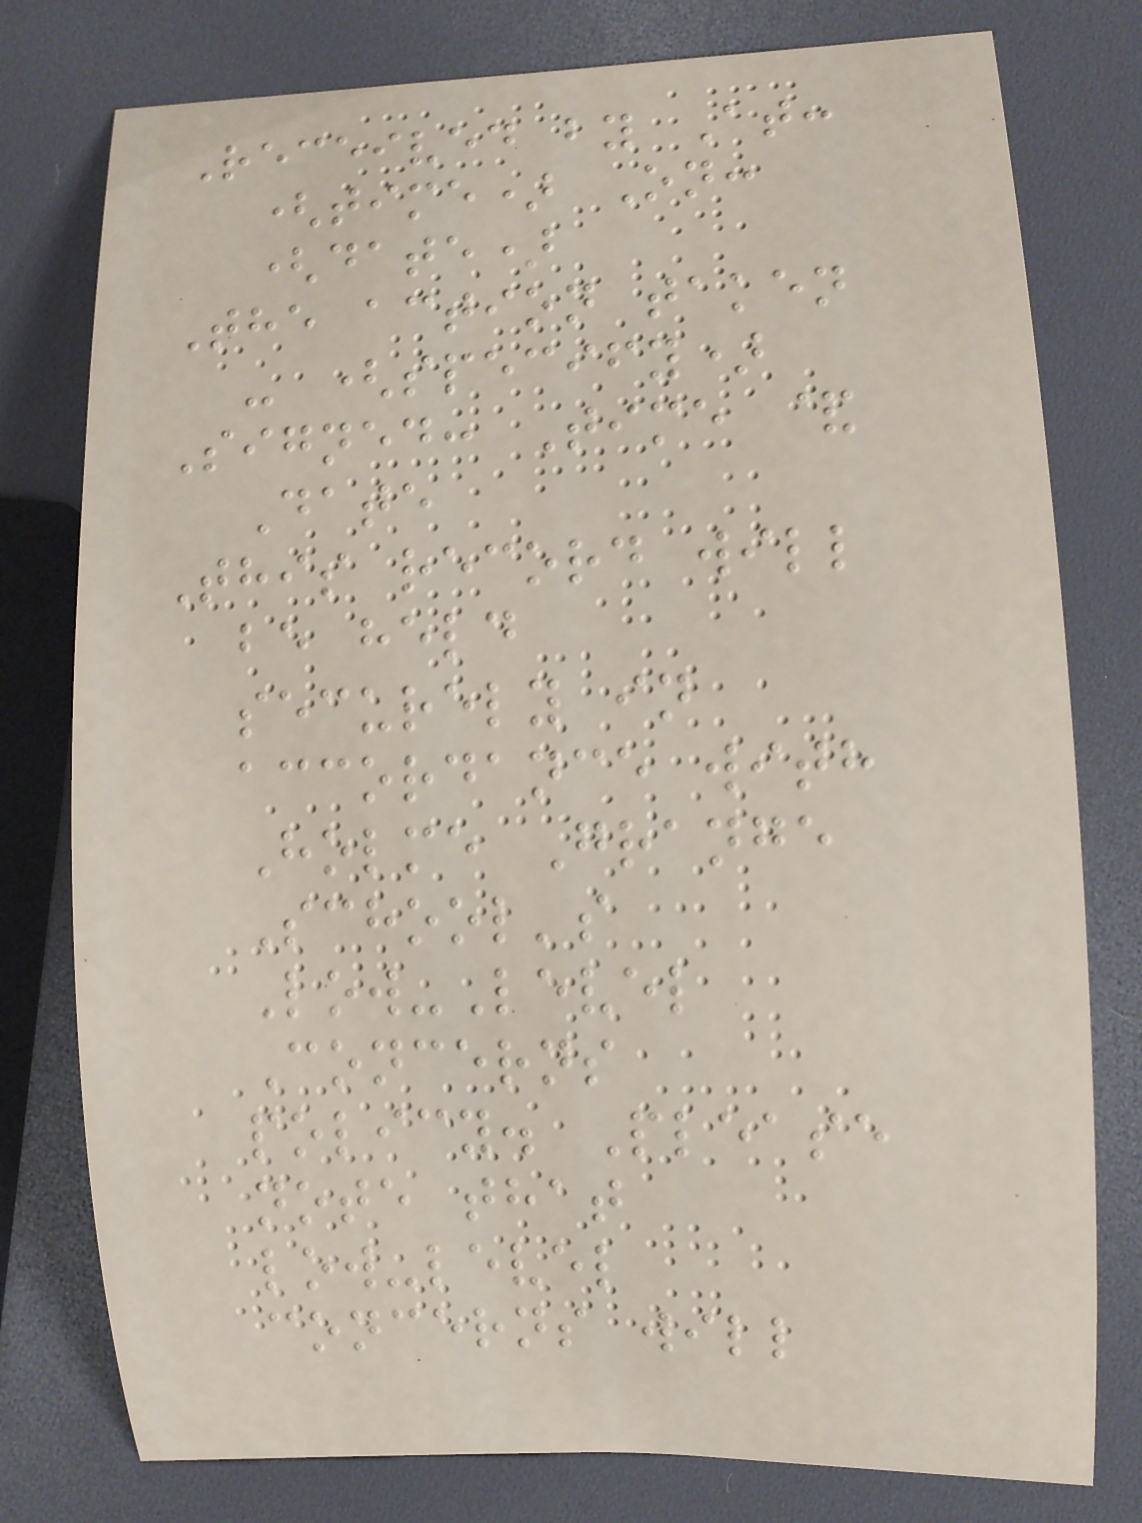Received by At:
(time) On:
(date)
The action taken
- (specify)
Signed: Time &
Date
This record will
be held
securely in
accordance with
Holme Grange
School's
Low-Level
Concerns
policy. Please
note that
low-level
concerns will
